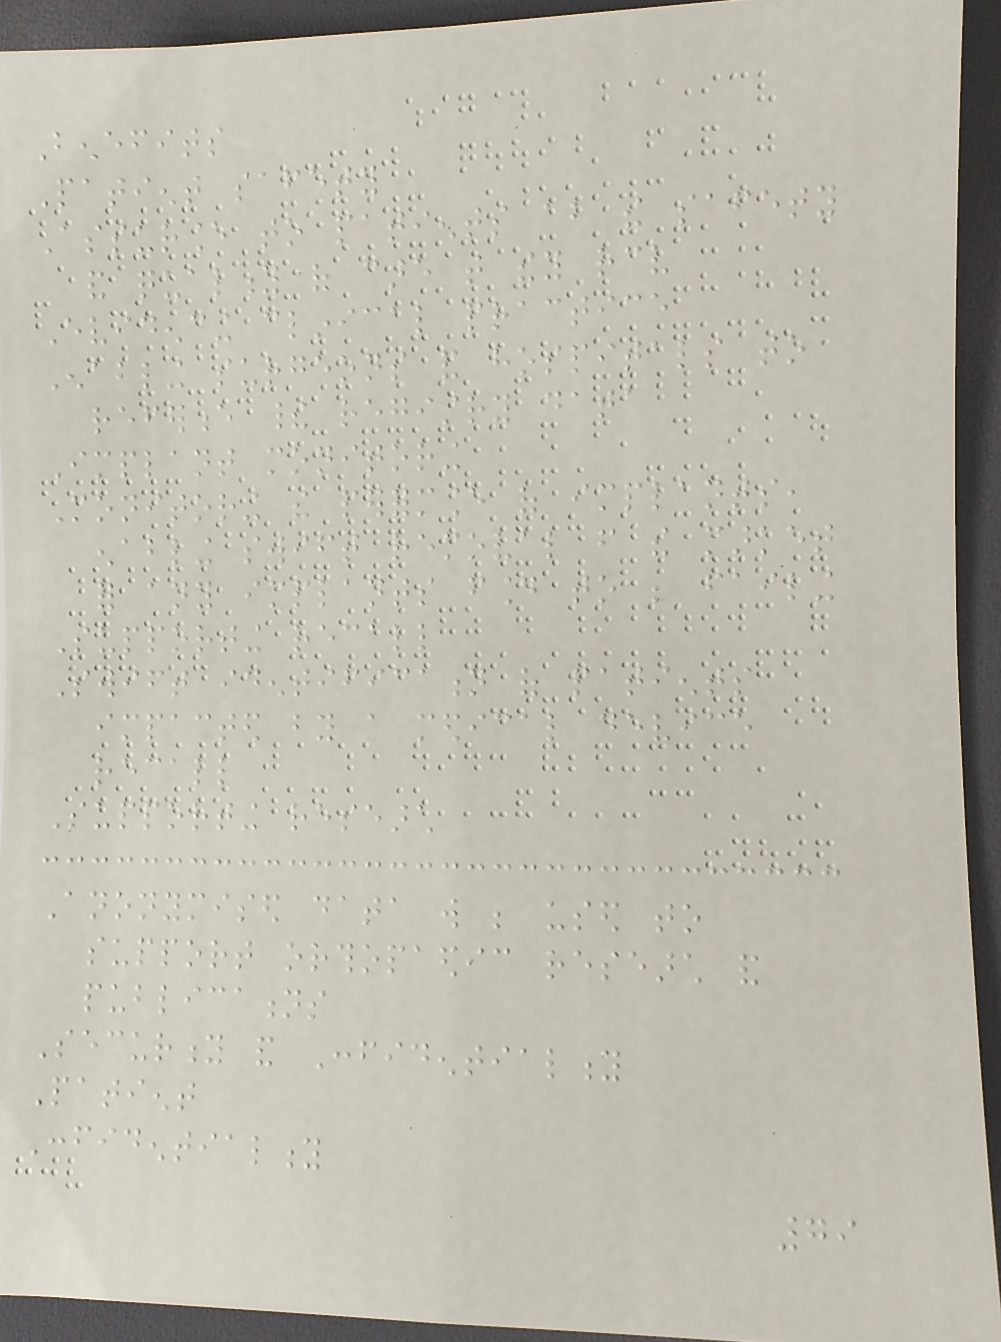Benefits
Patient safety
Assurance to patients about the safety
and quality of care that they receive
Evidencing clinical practice
Enabling surgeons and hospitals to
reference their registry data
Implant monitoring
Monitoring the performance of implants,
enabling swift removal from the market
for any implants found to be failing
Supporting recall
Swift identification of patients
impacted by a medical device
recall
Supporting research
Anonymised data will be used to
support orthopaedic research and
publications
Security and Confidentiality
Patient
Confidentiality
79
